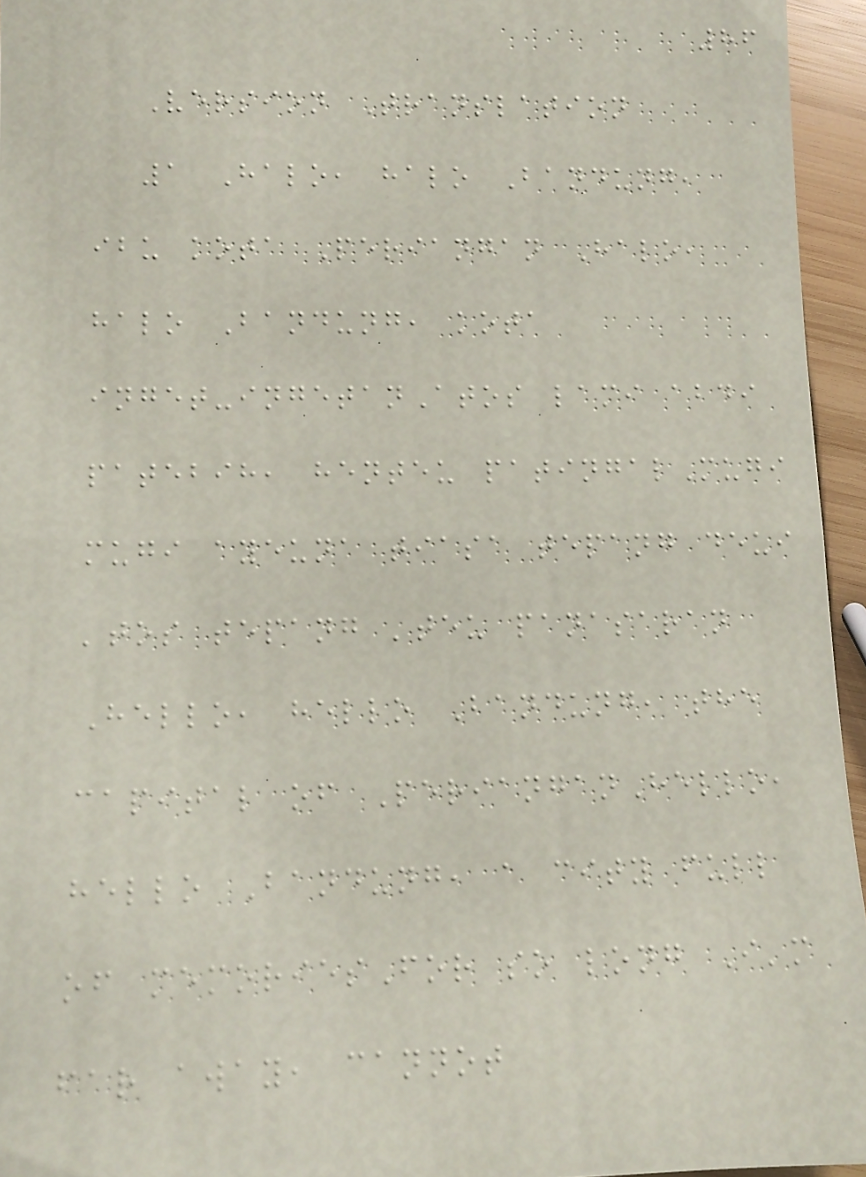86
Version Translation
1 Halo, halo Bandung,
ibu kota Periangan Halo,
halo Bandung, kota
inget-ingetanAtos lami abdi
patebih, henteu patingalMugi
mugi ayeuna tiasa tepang deui
'tos tepang 'teu panasaran
Hello, hello Bandung, the
capital of PerianganHello,
hello Bandung, a city full
of memoriesFor so long I'm
far away, cannot
